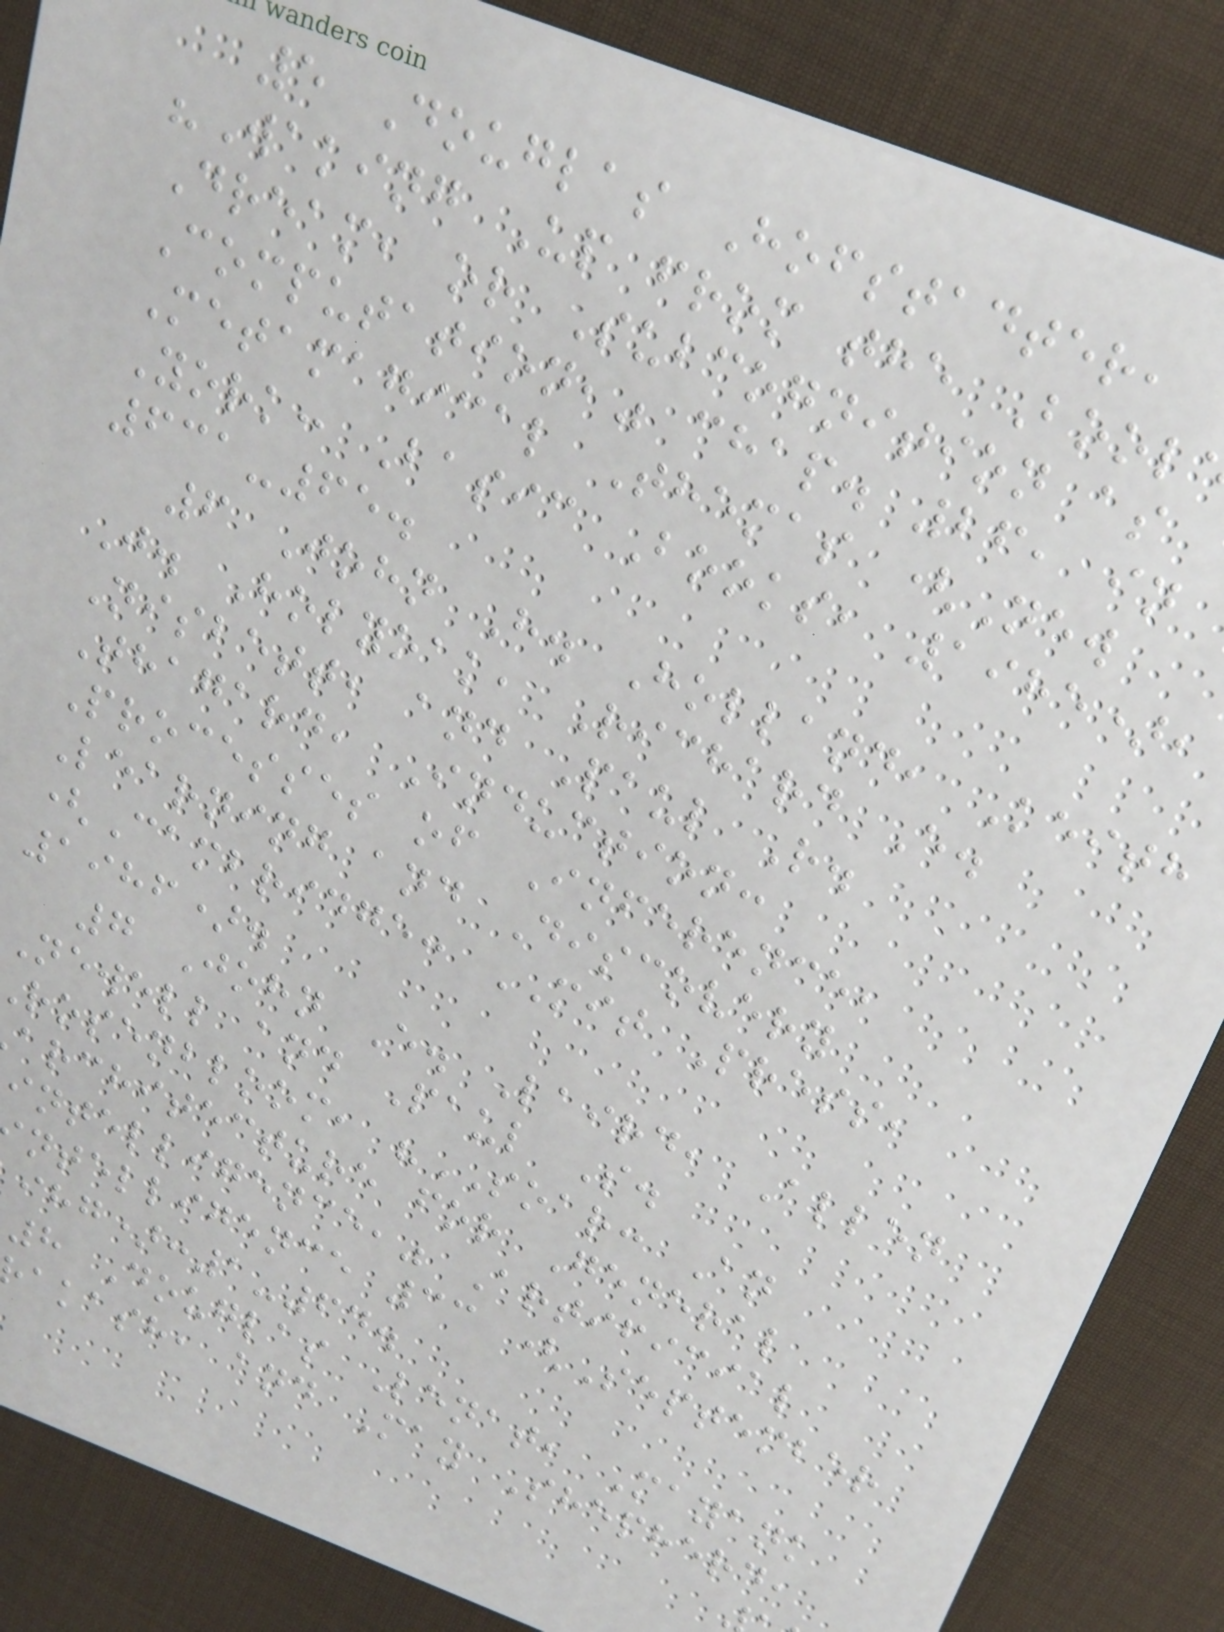5 Douglas Hofstadter,
"Waking Up from the Bool
Dream, or Subcognition as
Computation," chap. 26, in
Metamagical Themas (New
York: Basic Books, 1985),
631-65.
6 John H. Holland, Keith
J. Holyoak, Richard E.
Nisbett, and Paul R.
Thagard, Induction:
Processes of Inference,
Learning and Discovery
(Cambridge: MIT Press,
1986).
7 John E. Laird, Allen
Newell and Paul S.
rosenbloom, "SOAR: An
architecture for General
intelligence," Artificial
ntelligence 33 (September
):1-64.
8 Douglas Lenat, Mayank
akash, and May Shepherd,
